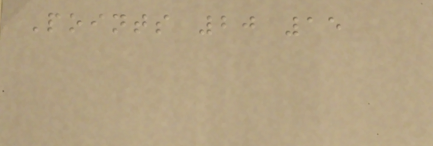Points 20 15
